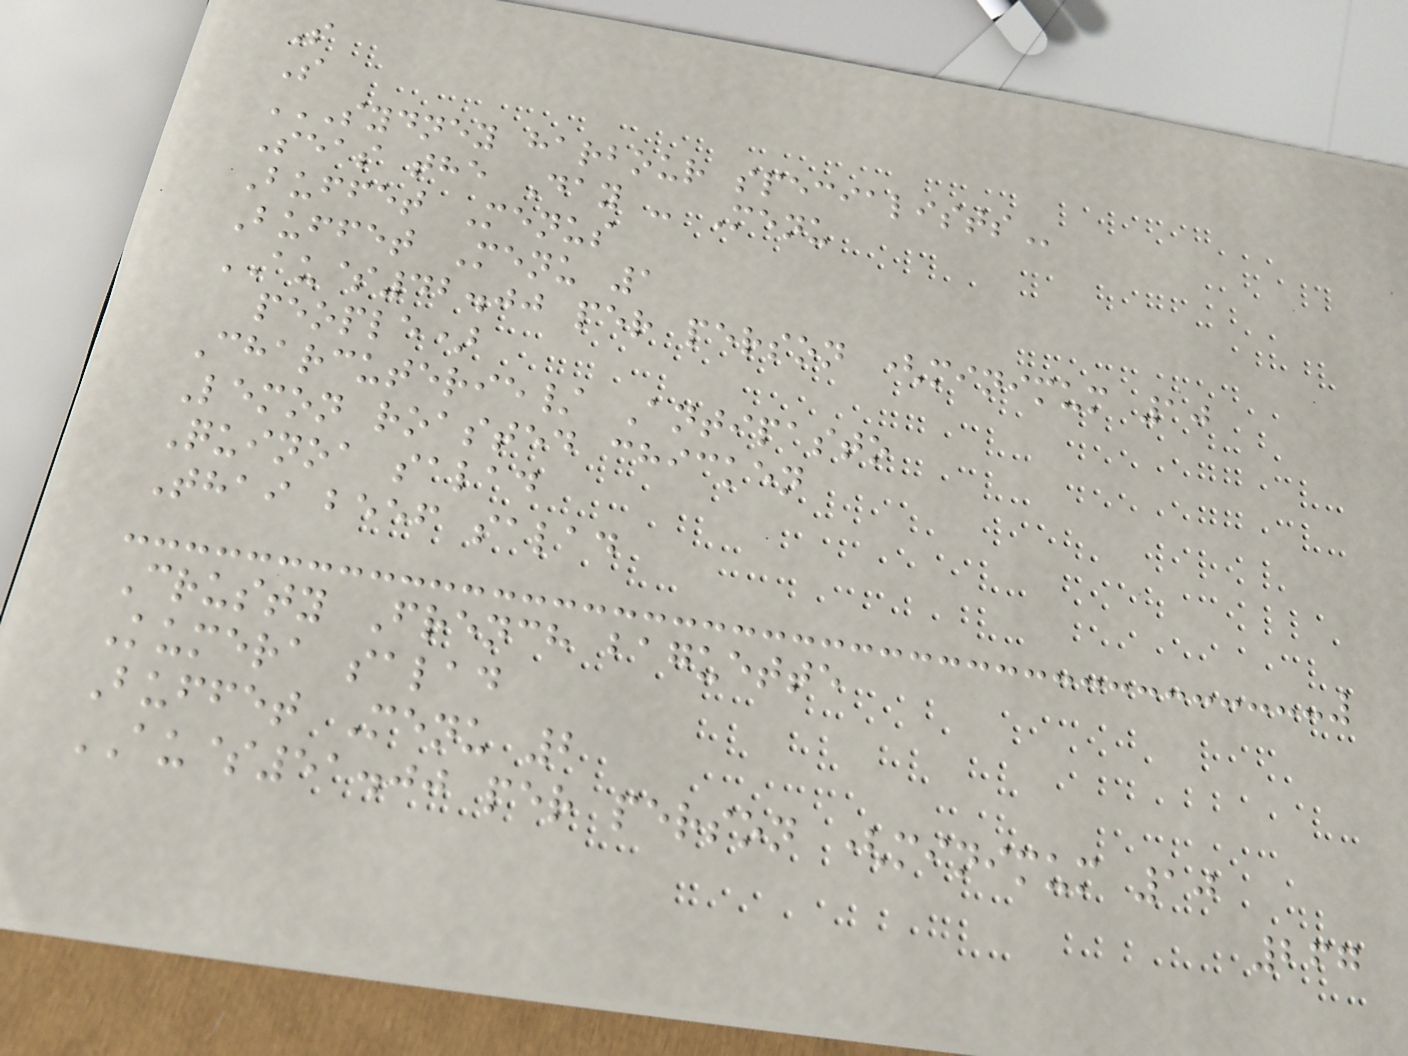S
S
SYDNEY HARBOUR SPECIALISTS
Seas the Day - Menu
Buffet Menus
Buffet Menu 1
AU$42.00 per person (minimum 10
people)
Charcuterie/ Antipasto
Lemon roasted chicken
Quinoa salad
Thai beef salad
Crusty French baguette
Kumera salad
Buffet Menu 2
AU$51.00 per person (minimum 10
267
